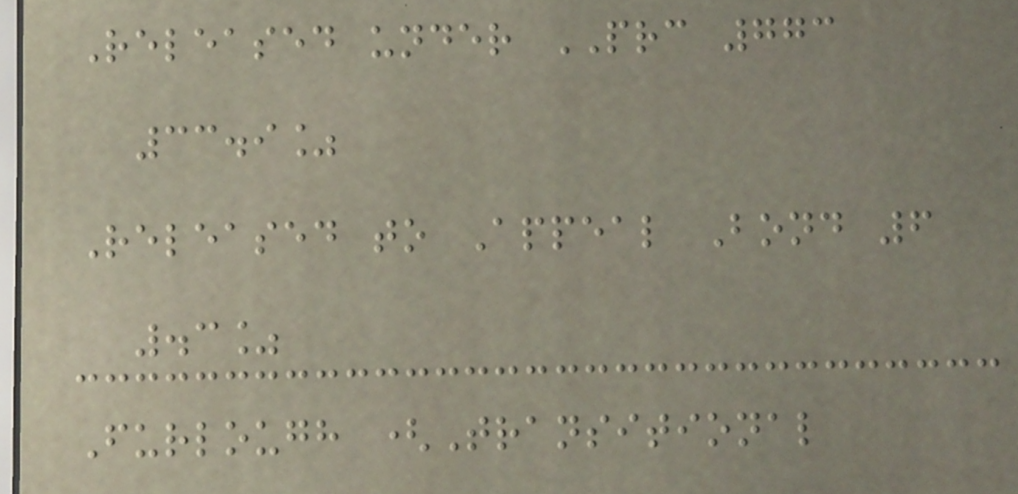Released under PRC 773
33.9%
Released to Appeal Bond 6
.3%
Furlough (Transitional
